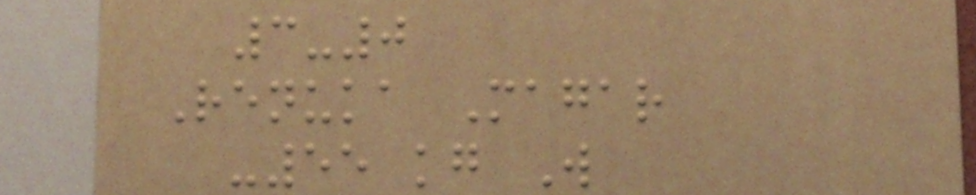3-0
Renuka Magar
-55 kg W
